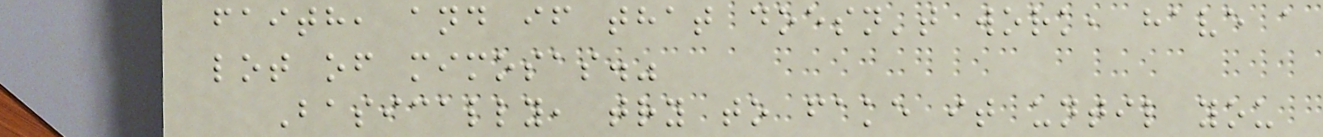faith, and if that doesn't work, have a
lot of mimosas."
Basically, try to fake it until you
